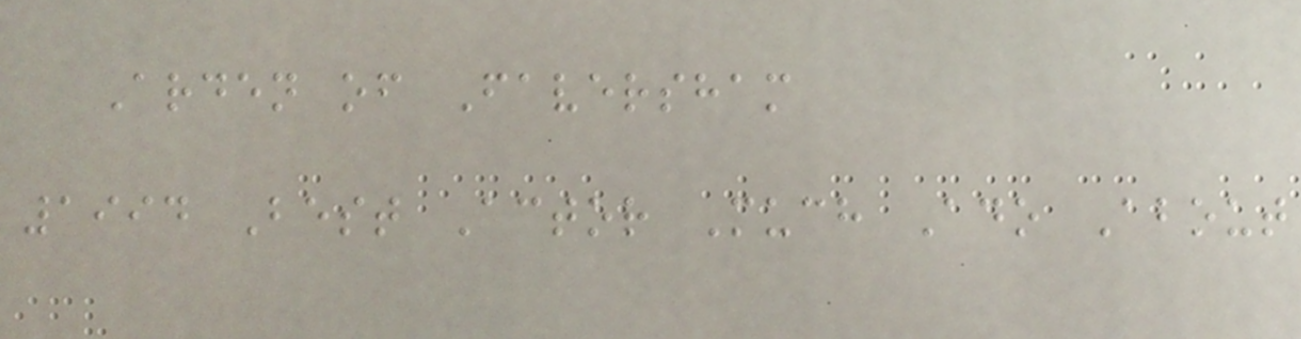Arden of Faversham
1994 Best Actor Much Ado About
